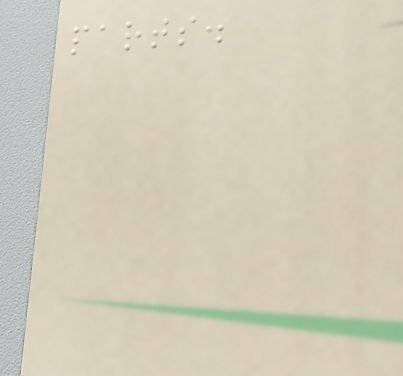parts.
